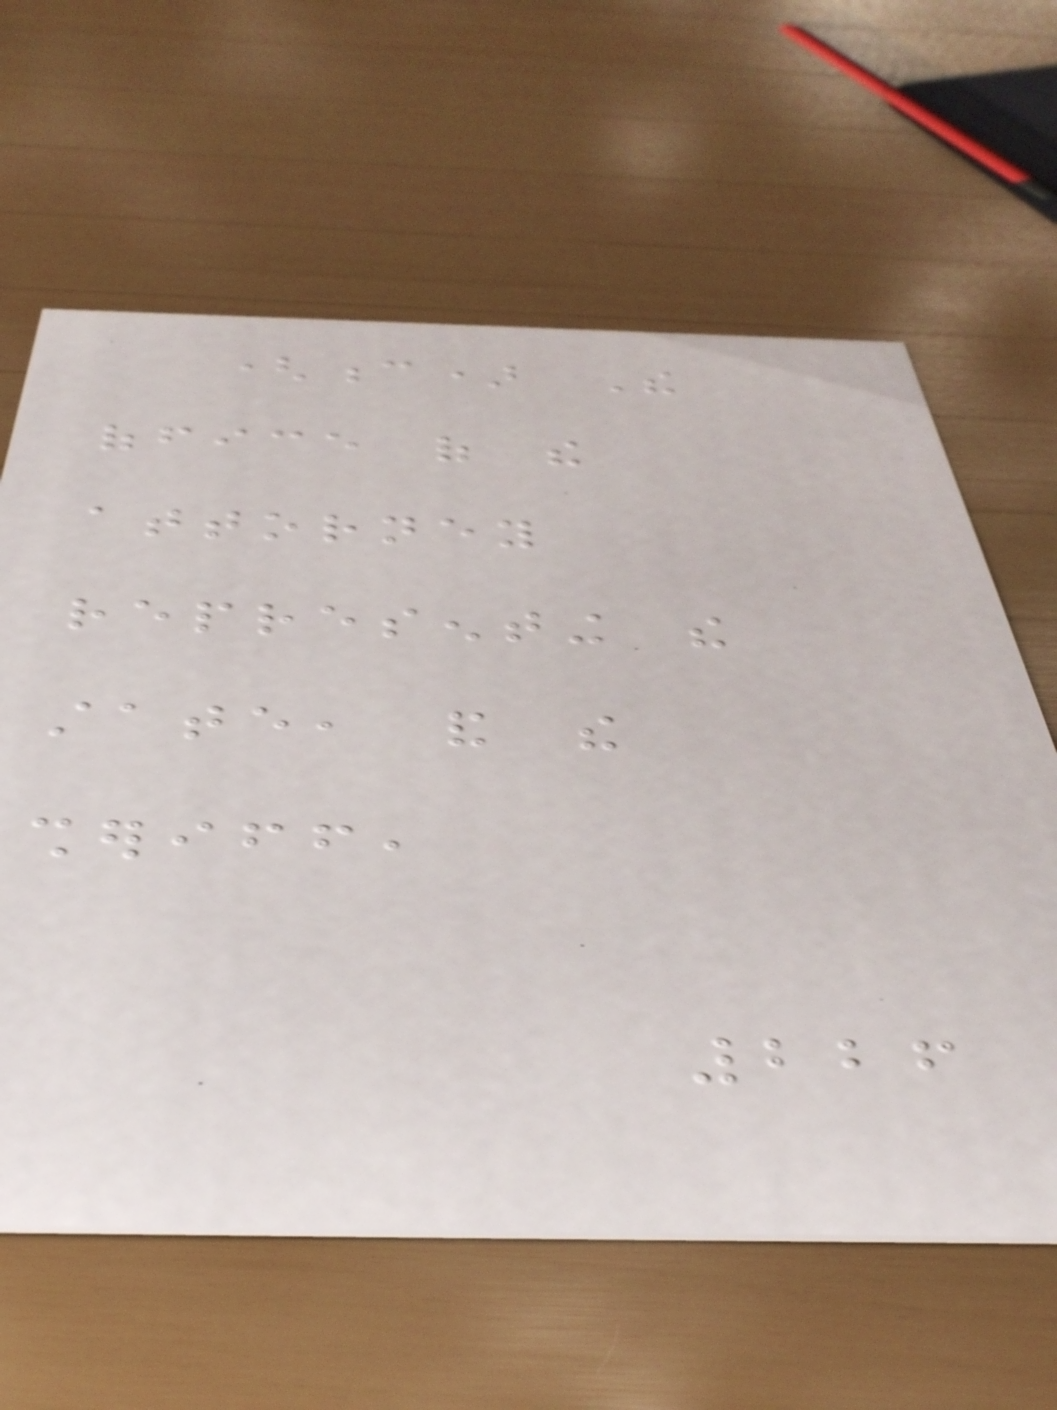(c) The
office of the
attorney
representing the
state, and the
sheriff,
226
